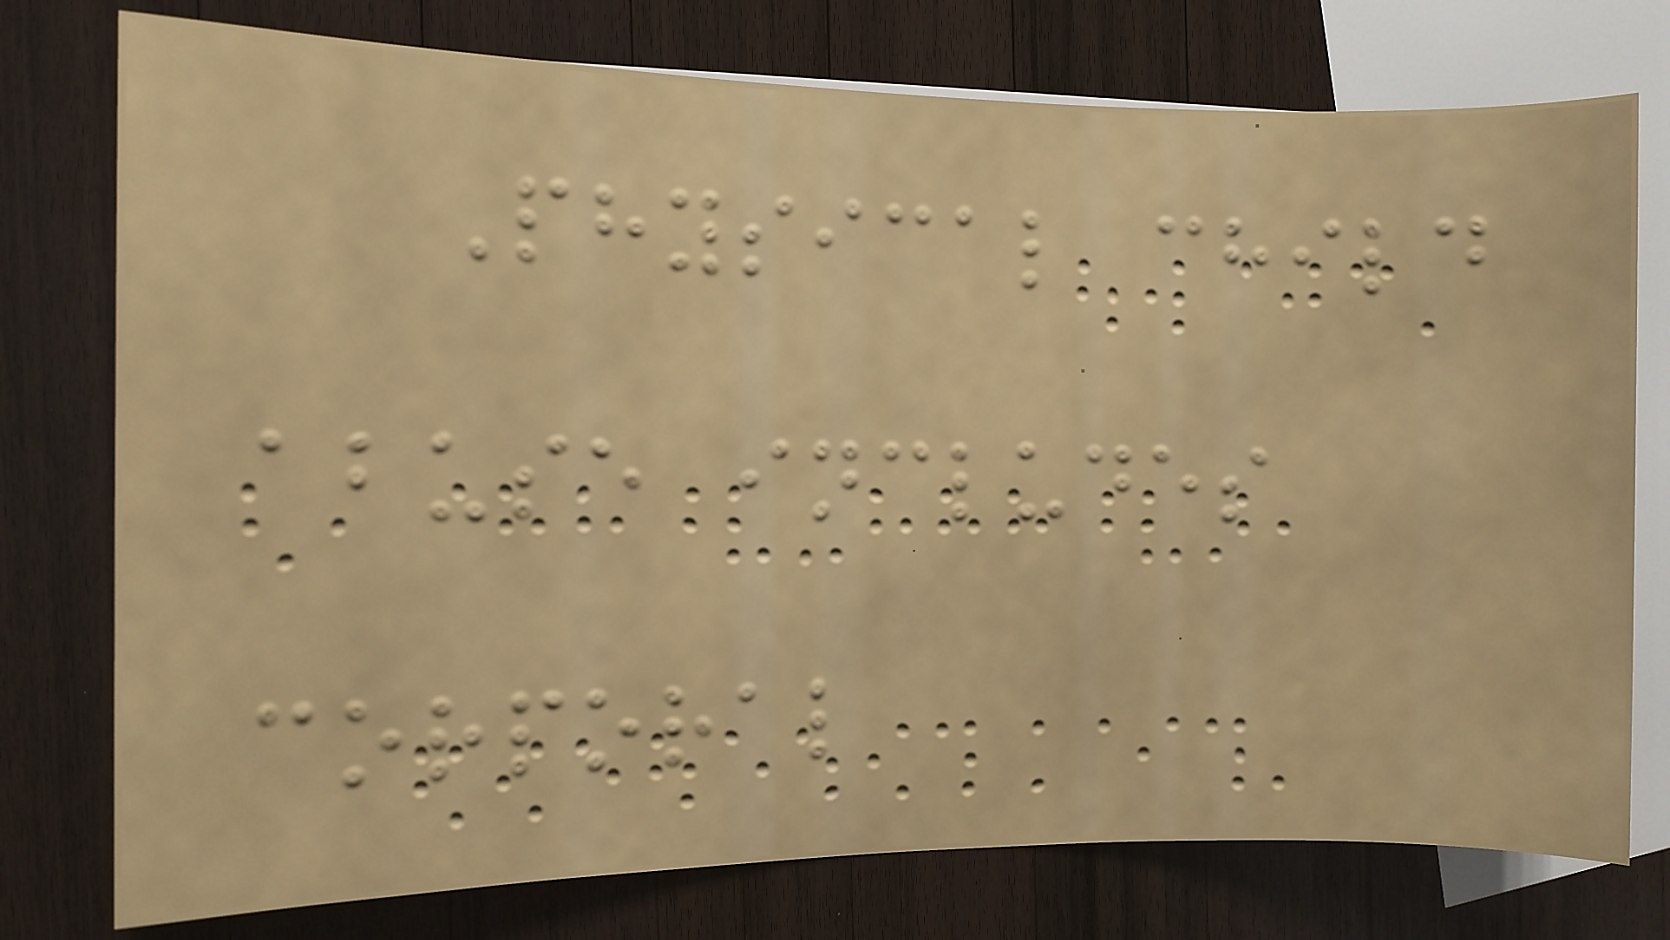Physical child
abuse includes
corporal
